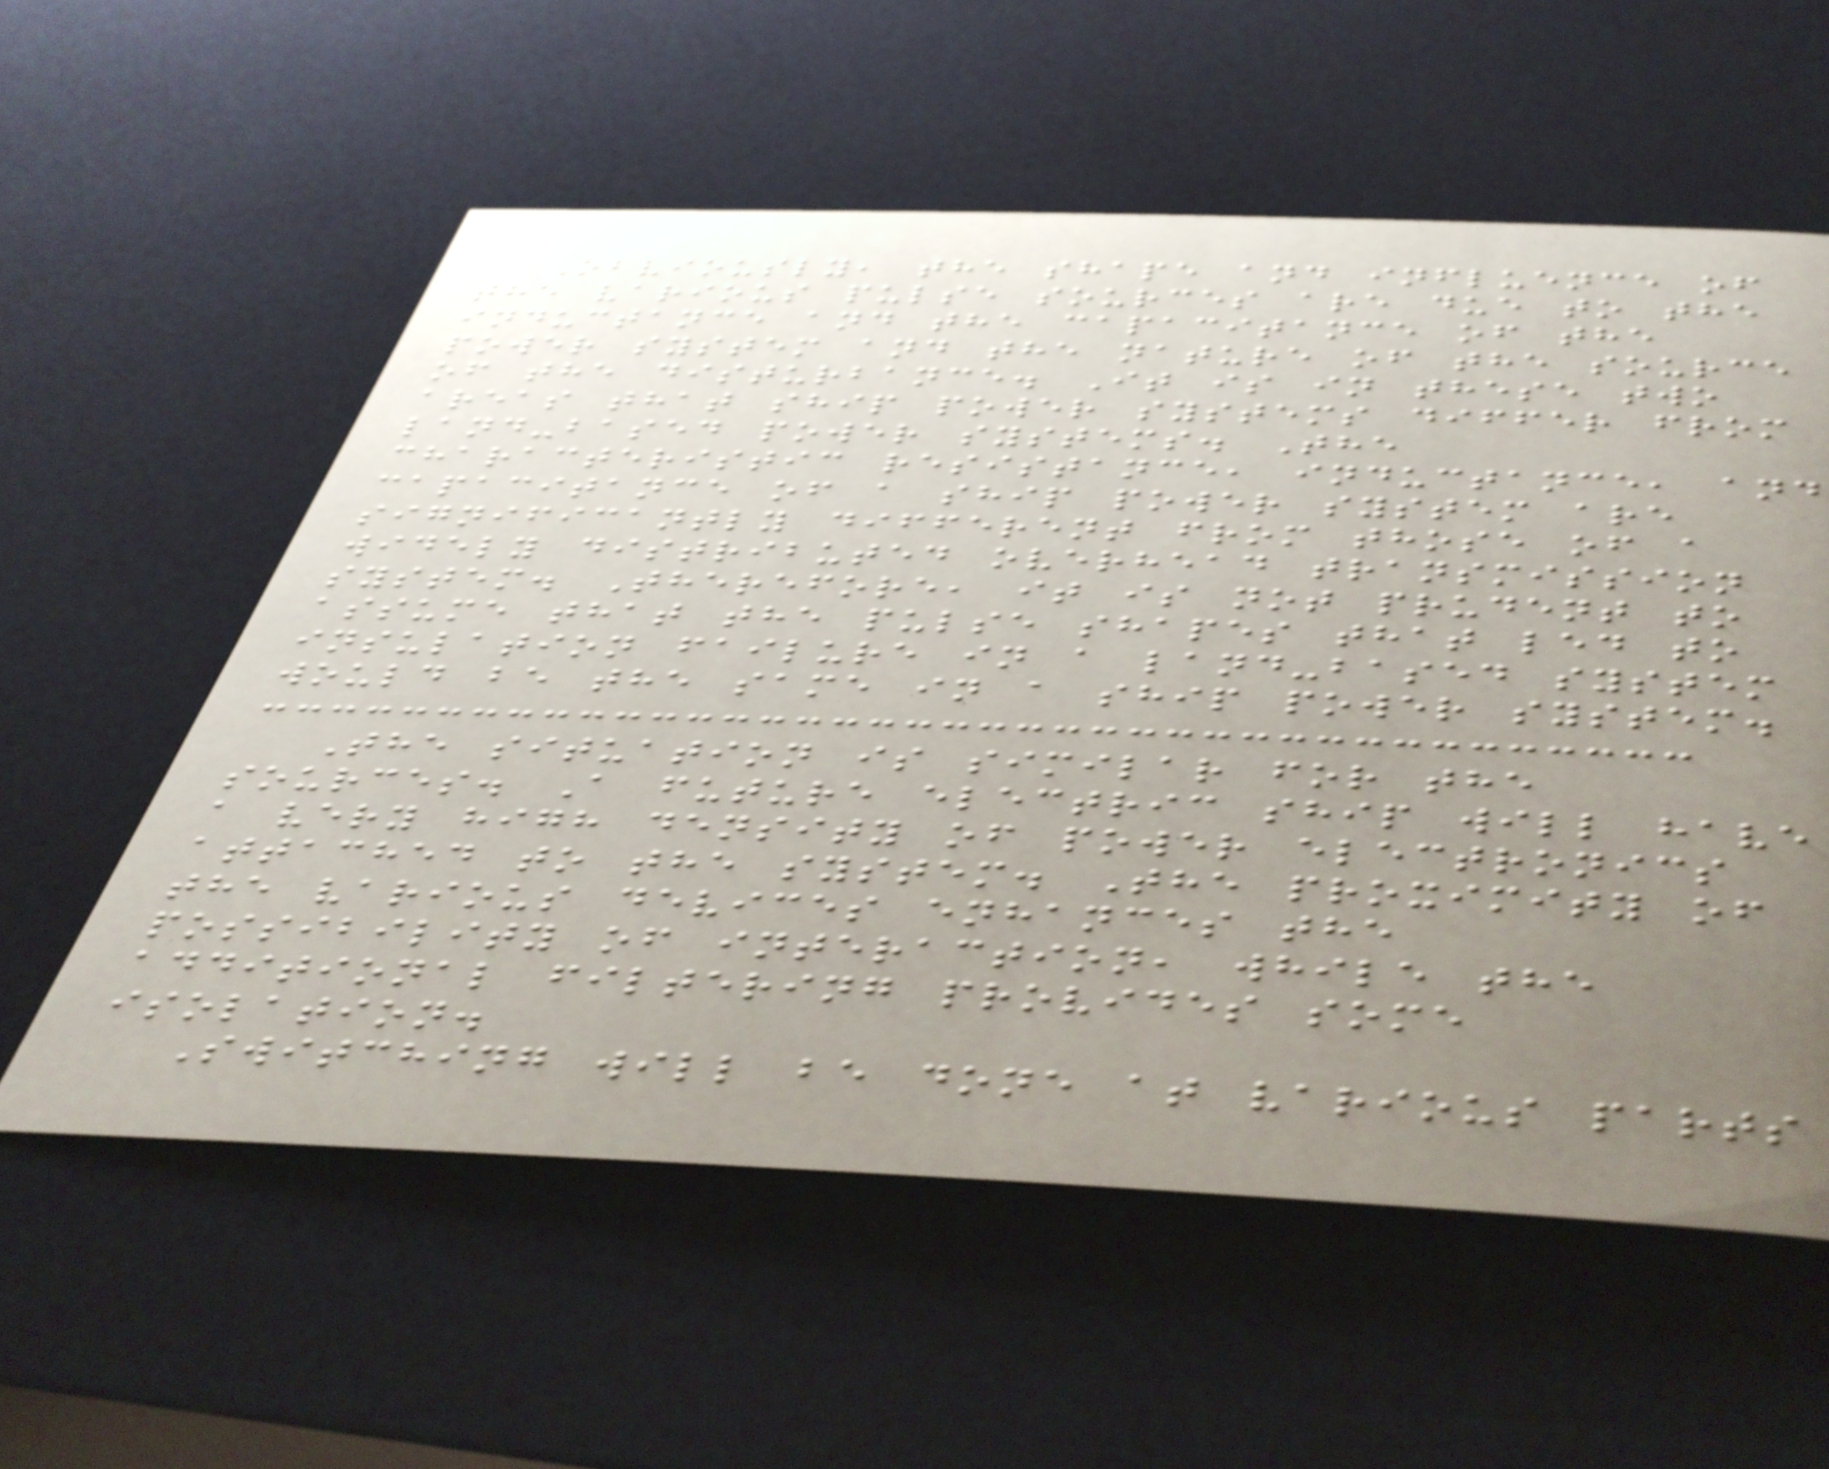Obviously, the shape and influence of
the various pulse sources are due to the
inductance and the capacitance of the
power system and the nature of the source
of the disturbance. It is in these two
areas that ship power systems differ from
land-based power systems. The
characteristic resistance, inductance, and
capacitance of a ship power system are
significantly different from those of a
widely distributed overhead transmission
system. Therefore, it is not prudent to
assume that the pulse shapes that led to
insulation failure in a land-based system
would be the same in a ship power system.
The situation is similar for the
sources. A future electric ship will have
a very high density of power electronics
attached to the system. The proximity of
the various devices enhances the
possibility of interaction, while the
additional filtering provides some
isolation.
Switching will be done at various parts
